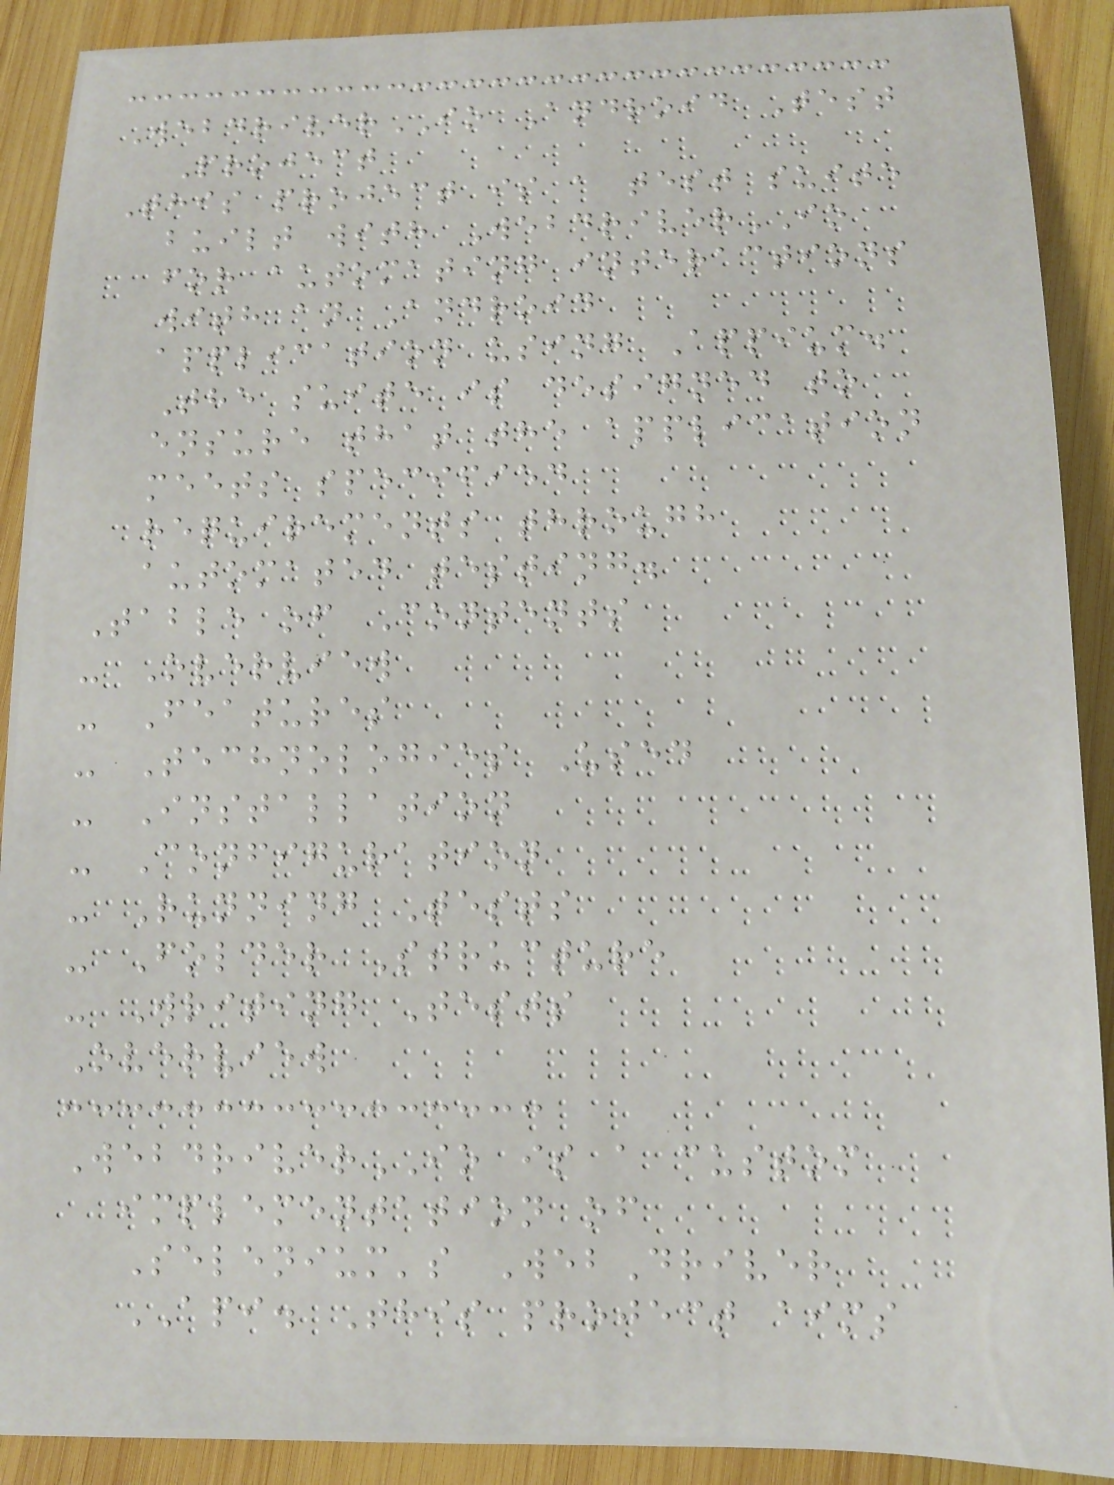WebdriverIO Android Test
Project
This project is a test suite
built with WebdriverIO
for automating interactions
with an Android
application using Appium.
The suite is designed to
ensure that the application
meets specified
requirements through
automated testing.
Table of Contents
- Overview
- Features
- Technologies Used
- Installation
- Configuration
- Running Tests
- Folder Structure
- Writing Tests
Overview
WebdriverIO is a custom
implementation of
Selenium's WebDriver
API. This project aims
